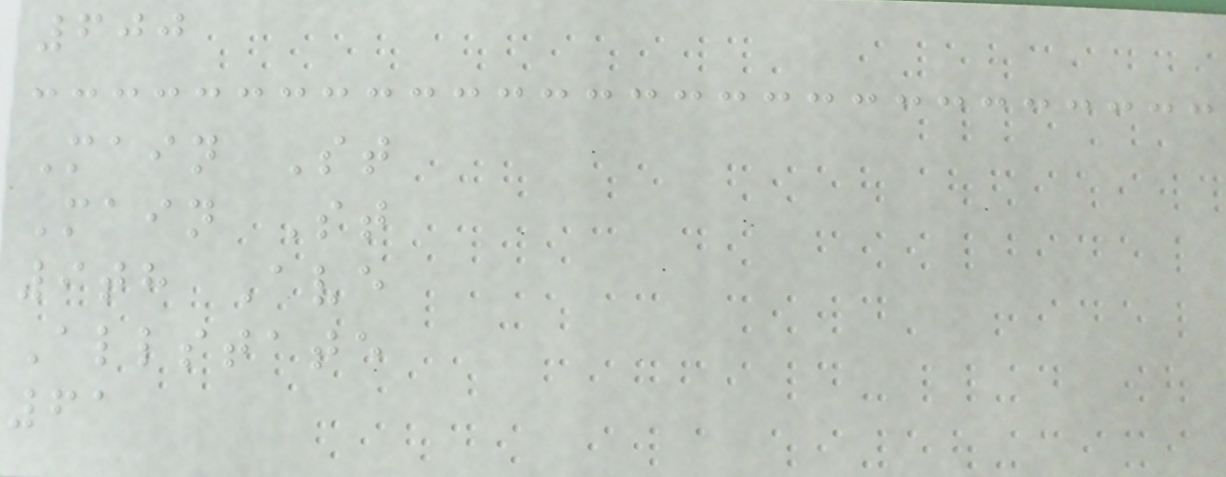600
Main St
Main St
9th Ave
Allstate
61
